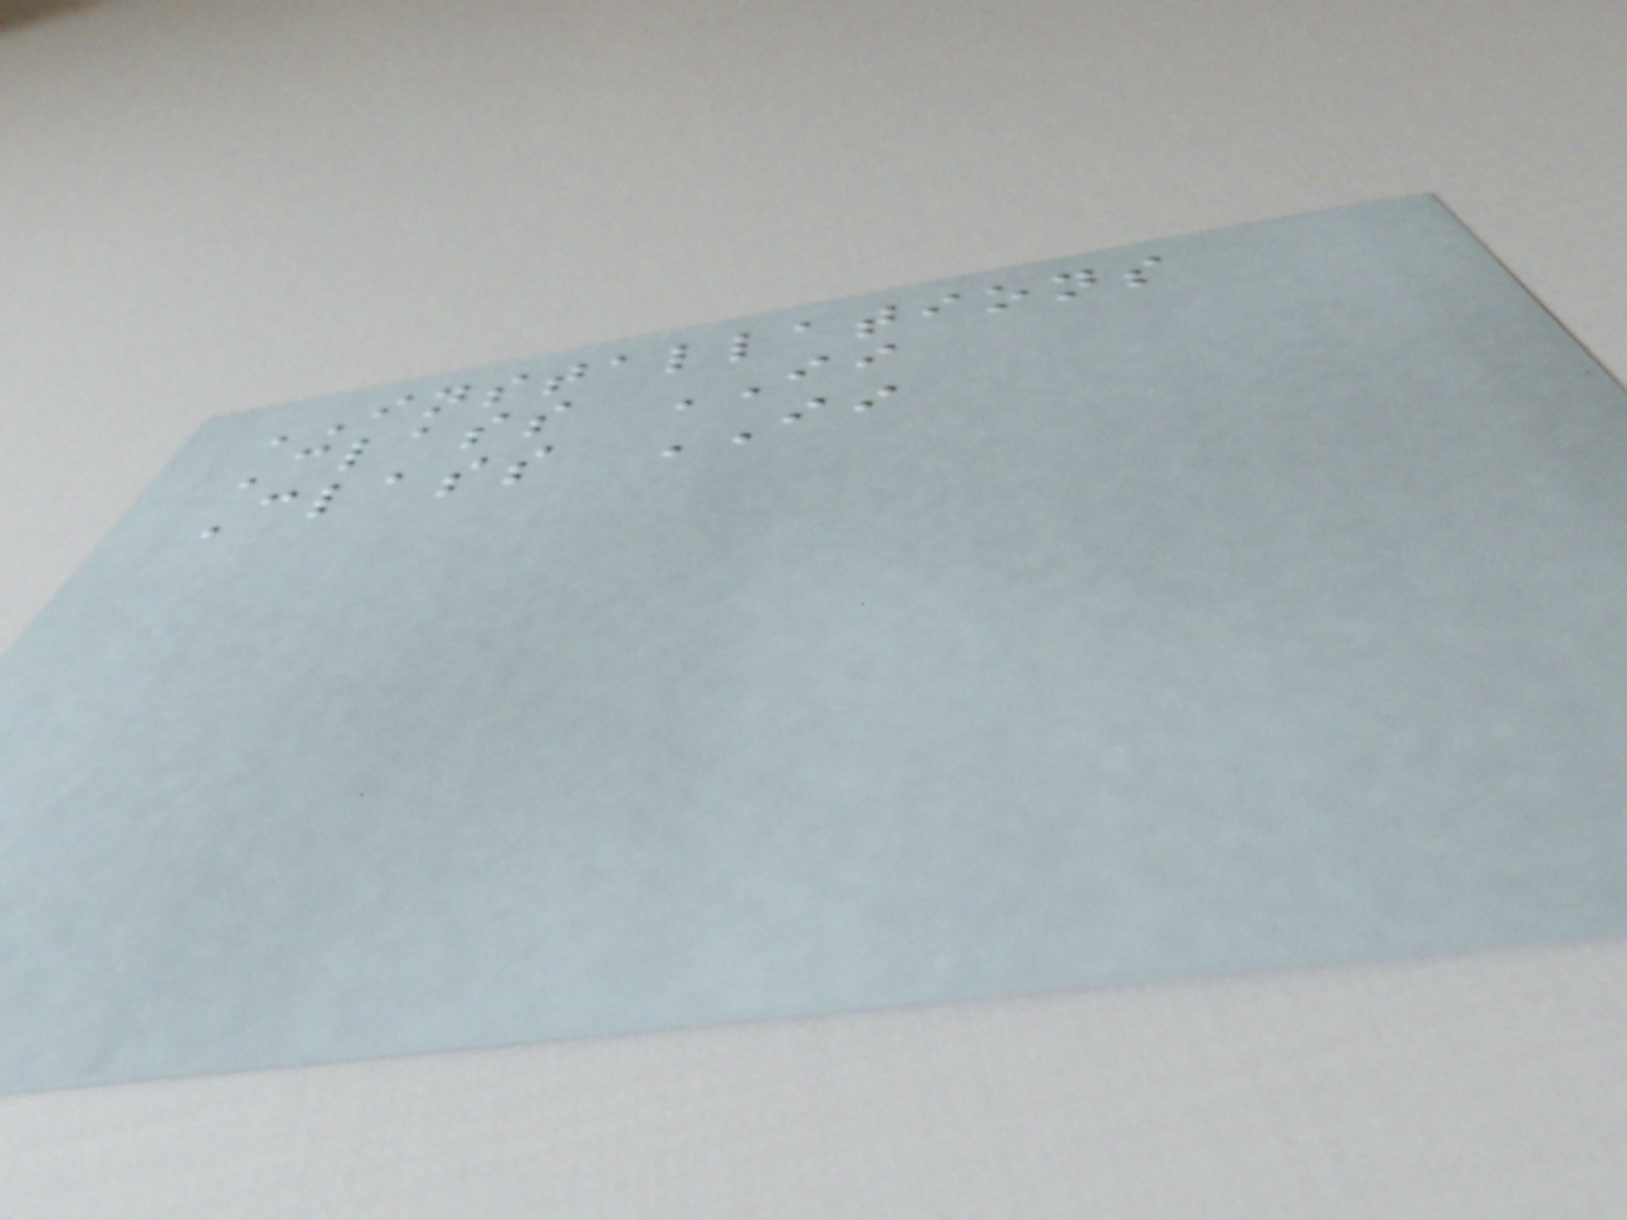INSTALLATIONS
Class II
Class II
